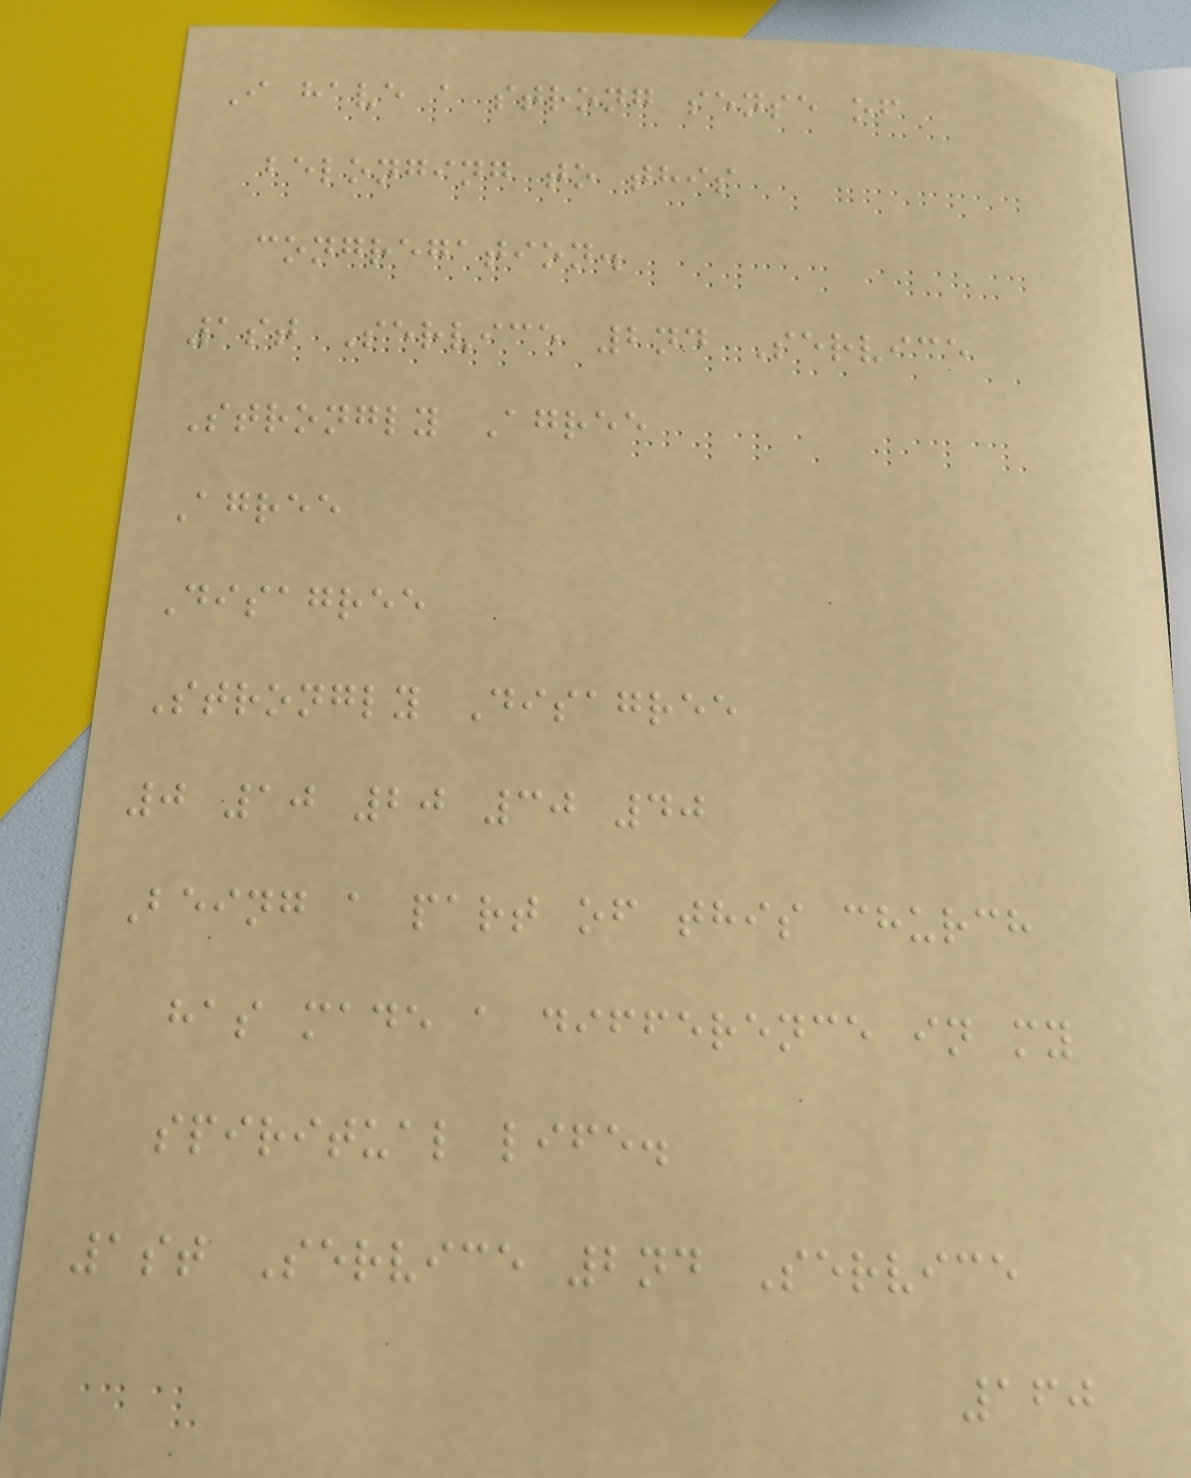I have a strong sense of
belonging to this
congregation.
1st Service 2nd Service
Strongly Agree
Agree
Disagree
Strongly Disagree
0 10 20 30 40
Being a part of this church
has made a difference in my
spiritual life.
1st Service 2nd Service
160
